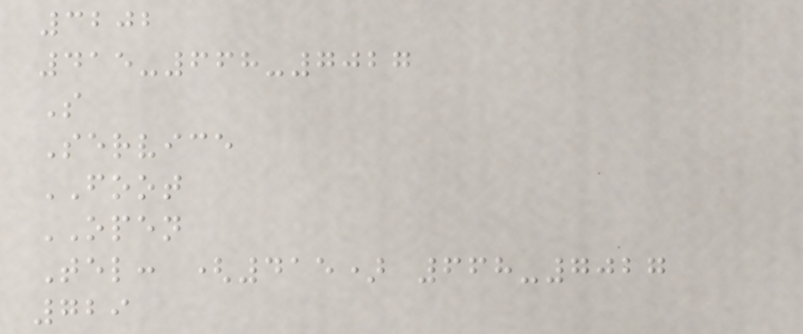3202
415-668-7027
S
Service
FOOT
OPEN
Tel: (415) 668-7027
729
